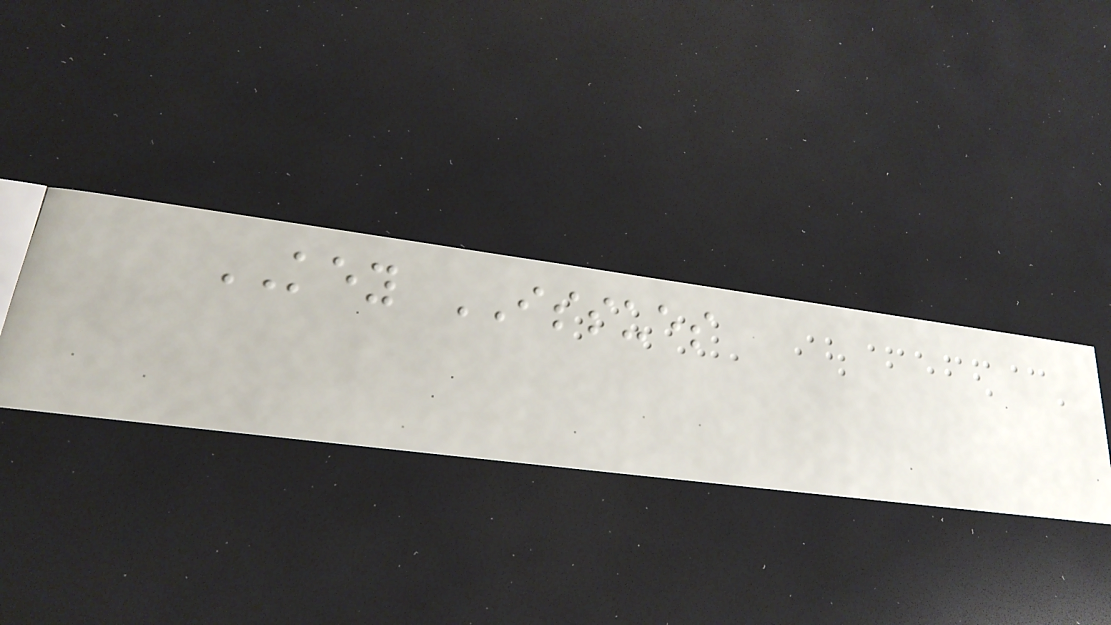KEY ISSUES
